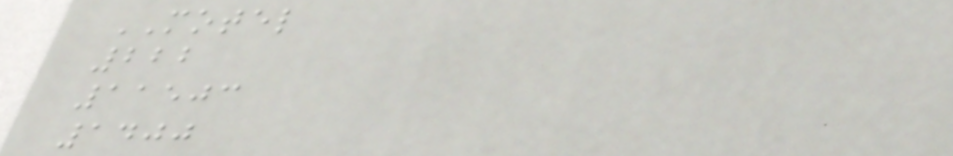MOTEL
222
11503
1400
